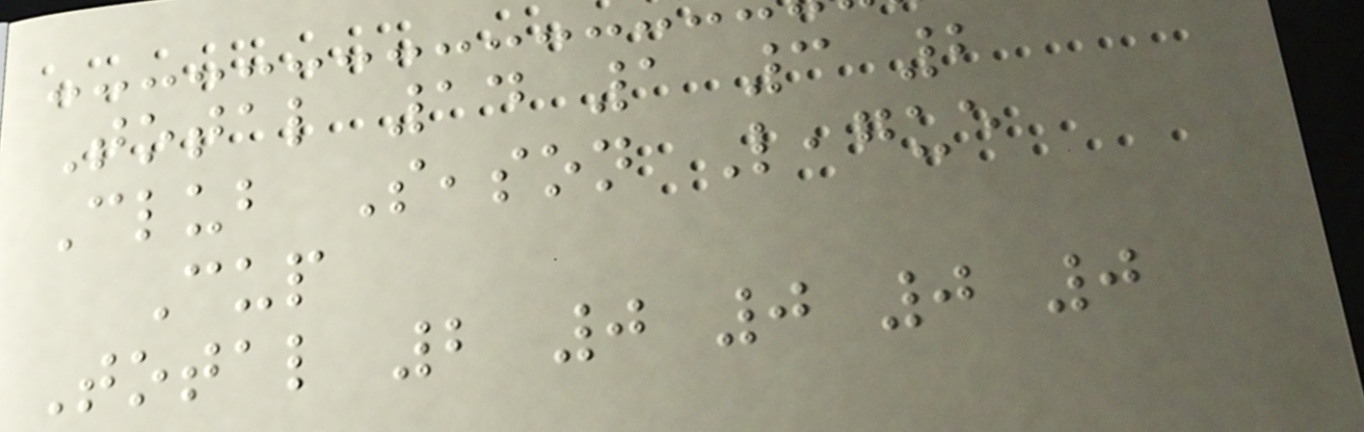Total 14 1 3 2
Club Season League
Cup
Total 2 0 0 0 0
